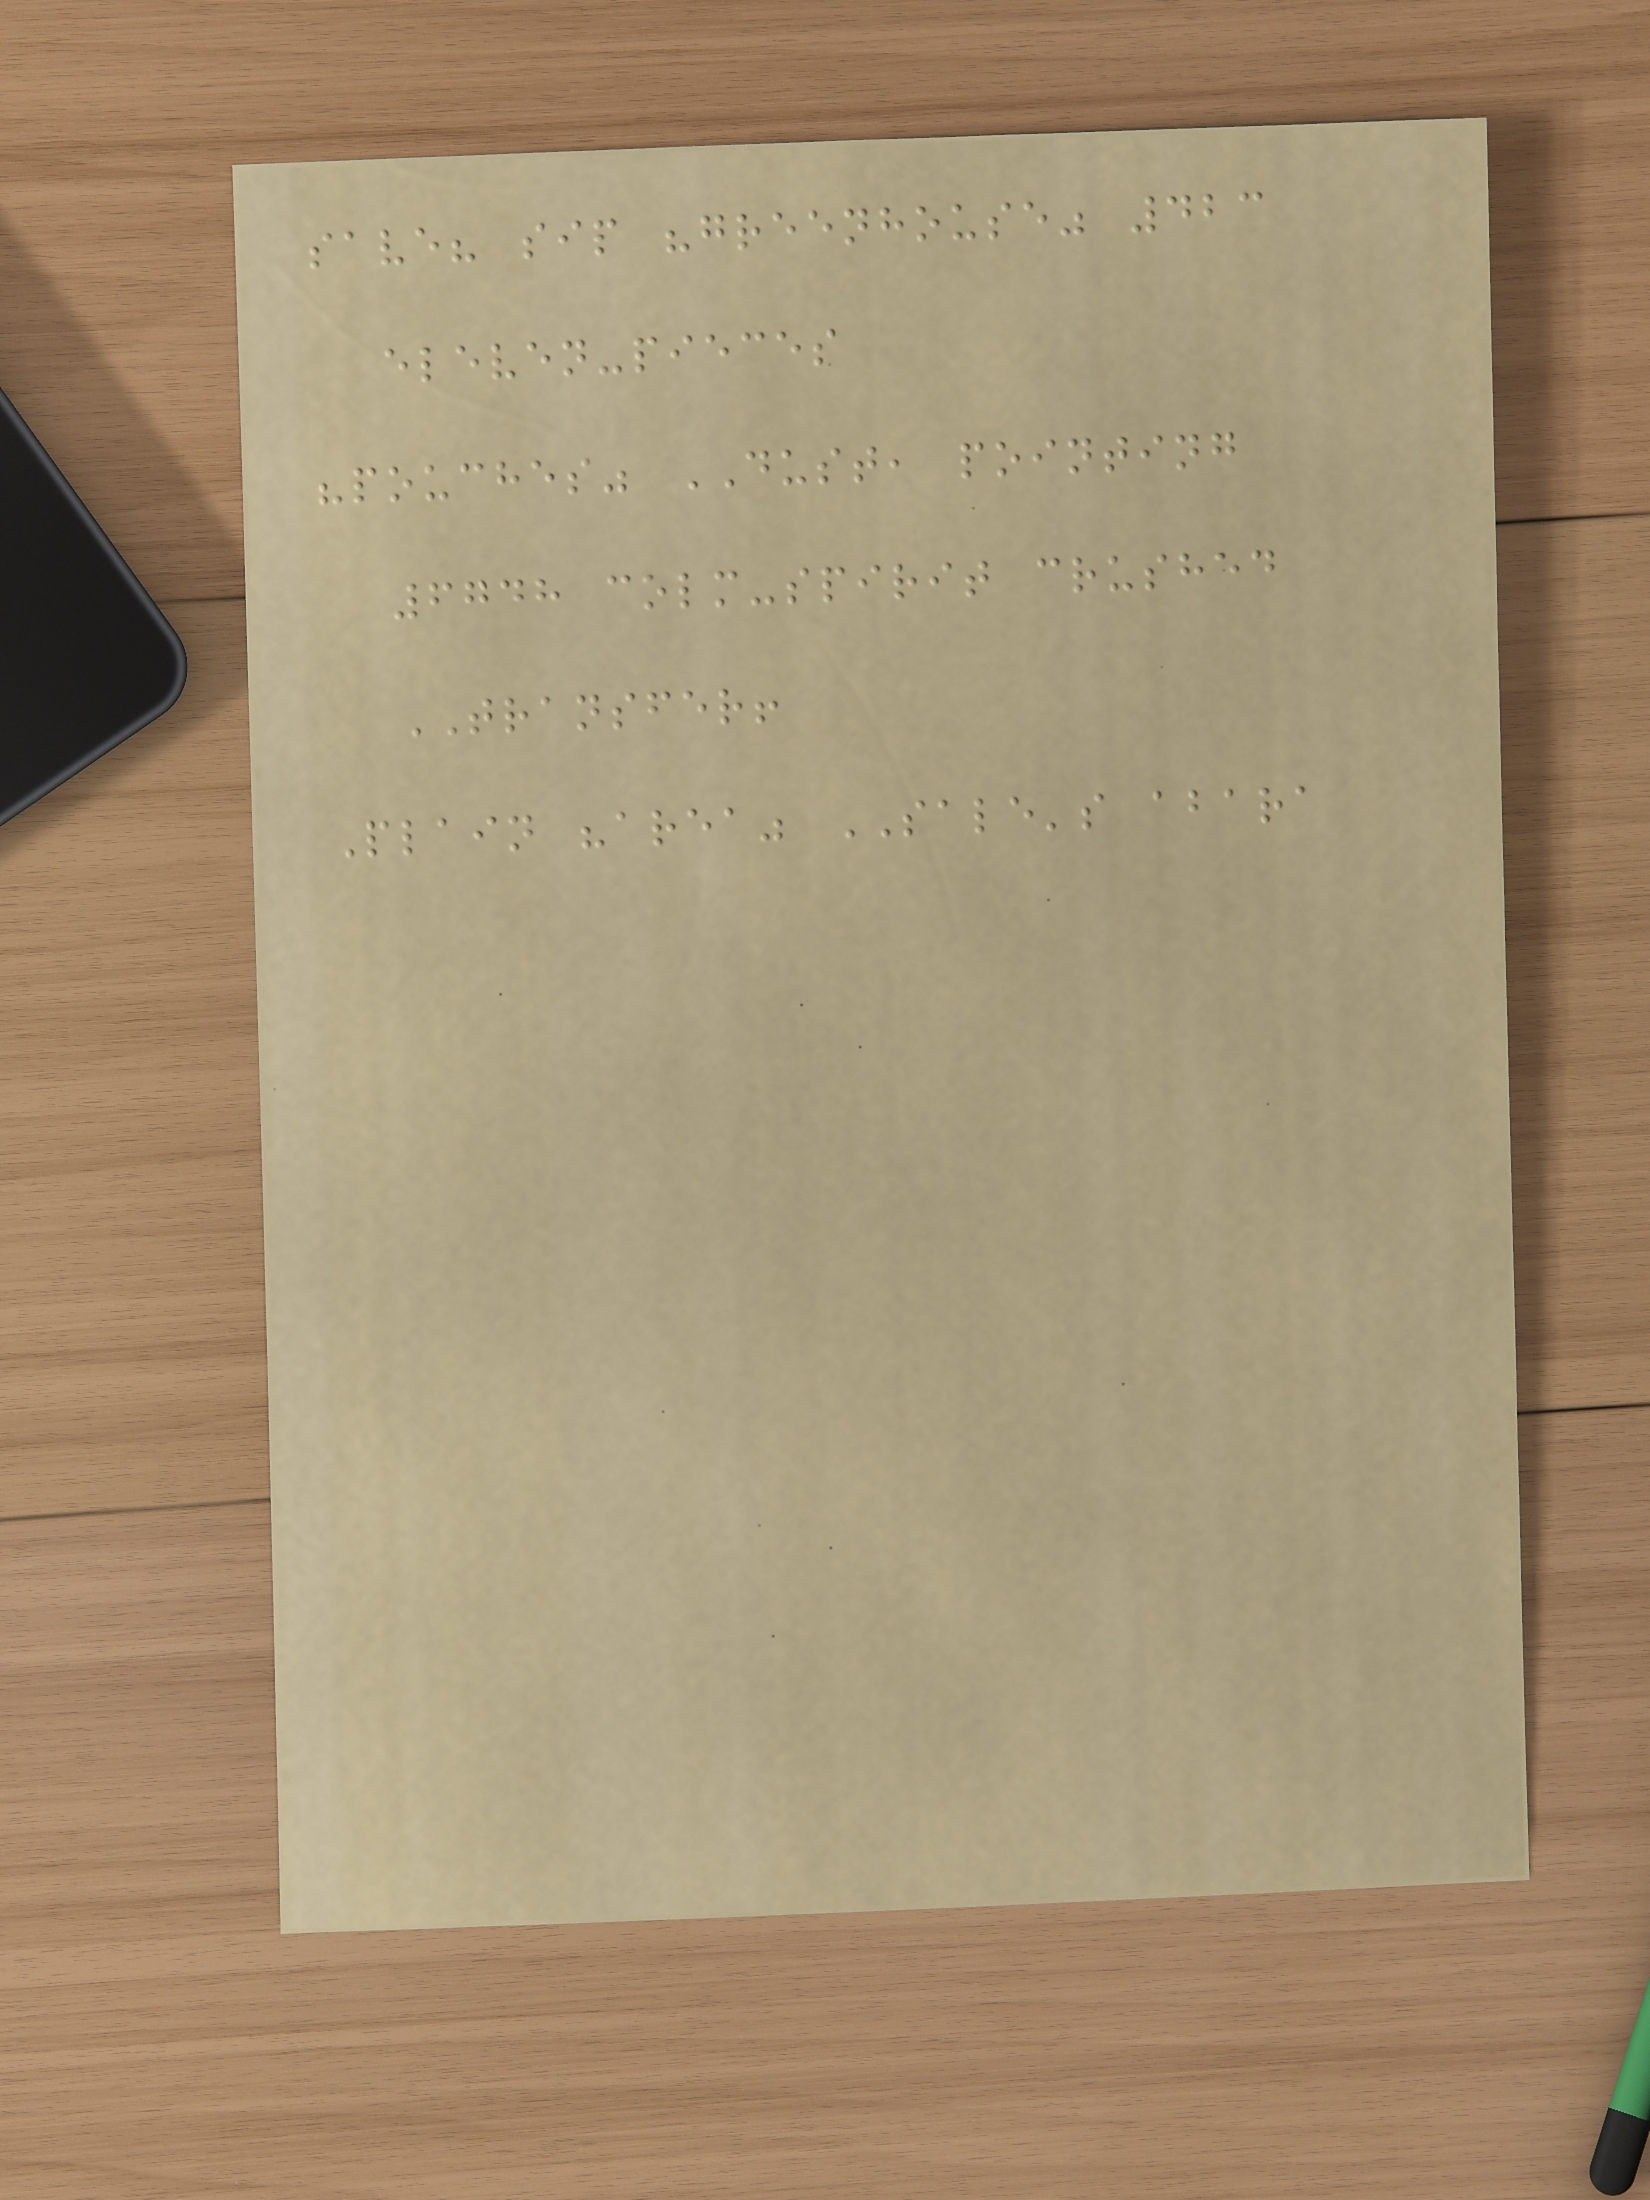save? sip "greenhouse" 423
eleven-pieces
"pouches" DUST, pointing
6748 colm-spirit crushed
TRANSFER!
Plain "area" SALE's abara
